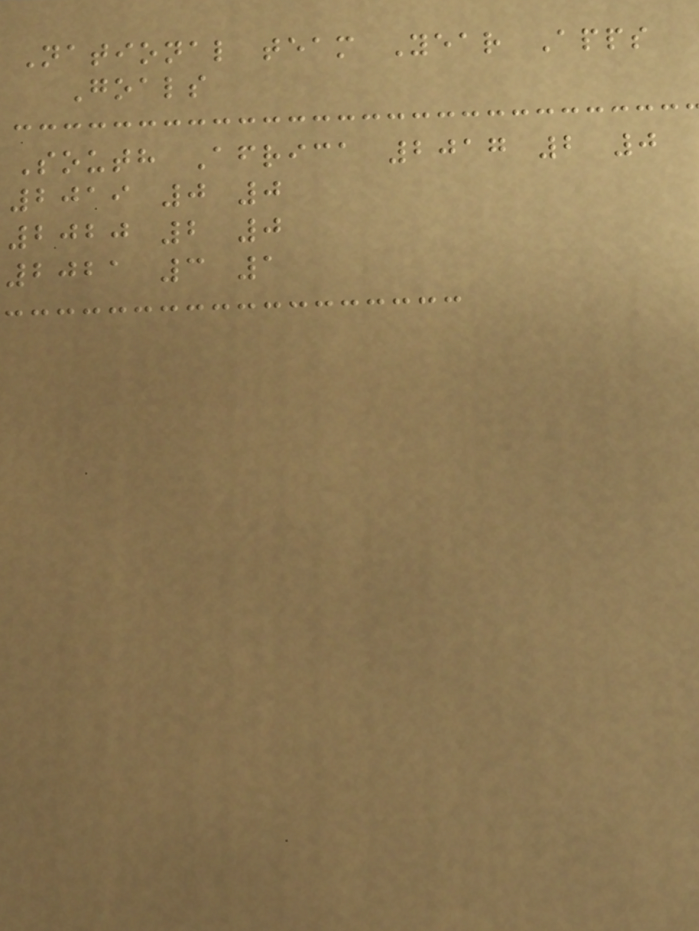National team Year Apps
Goals
South Africa 2017 2 0
2019 0 0
2020 2 0
2021 3 1
